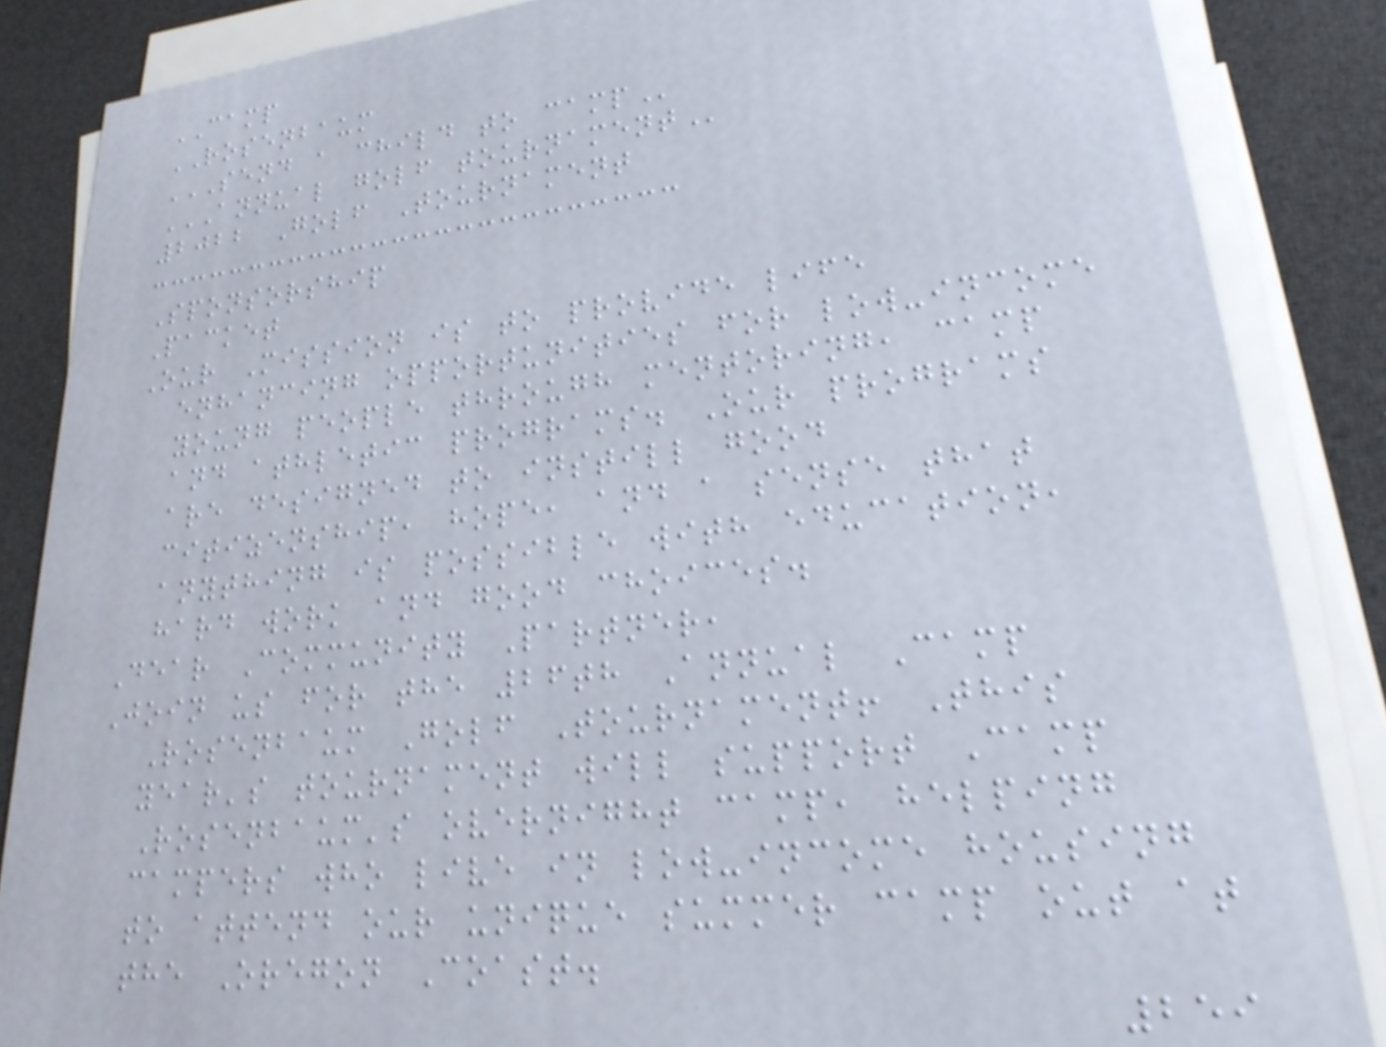CAMP
ROSENBAUM
SEND A CHILD TO CAMP
ANNUAL GOLF TOURNAMENT
2022 Golf Tournament
Sponsorship
Packet
Our Mission is to provide life
enhancing opportunities for low-income
young people through mentoring, camp
and athletic programs. Our programs
are designed to instill good
citizenship, hope, and a sense that
anything is possible with education,
hard work and good choices.
Dear Community Partner,
Join us for the 26th Annual Camp
Rosenbaum Golf Tournament! This
year's tournament will support Camp
Rosenbaum's overnight camp, helping
campers who live in low-income housing
to attend our unique summer camp out at
the Oregon Coast.
259
